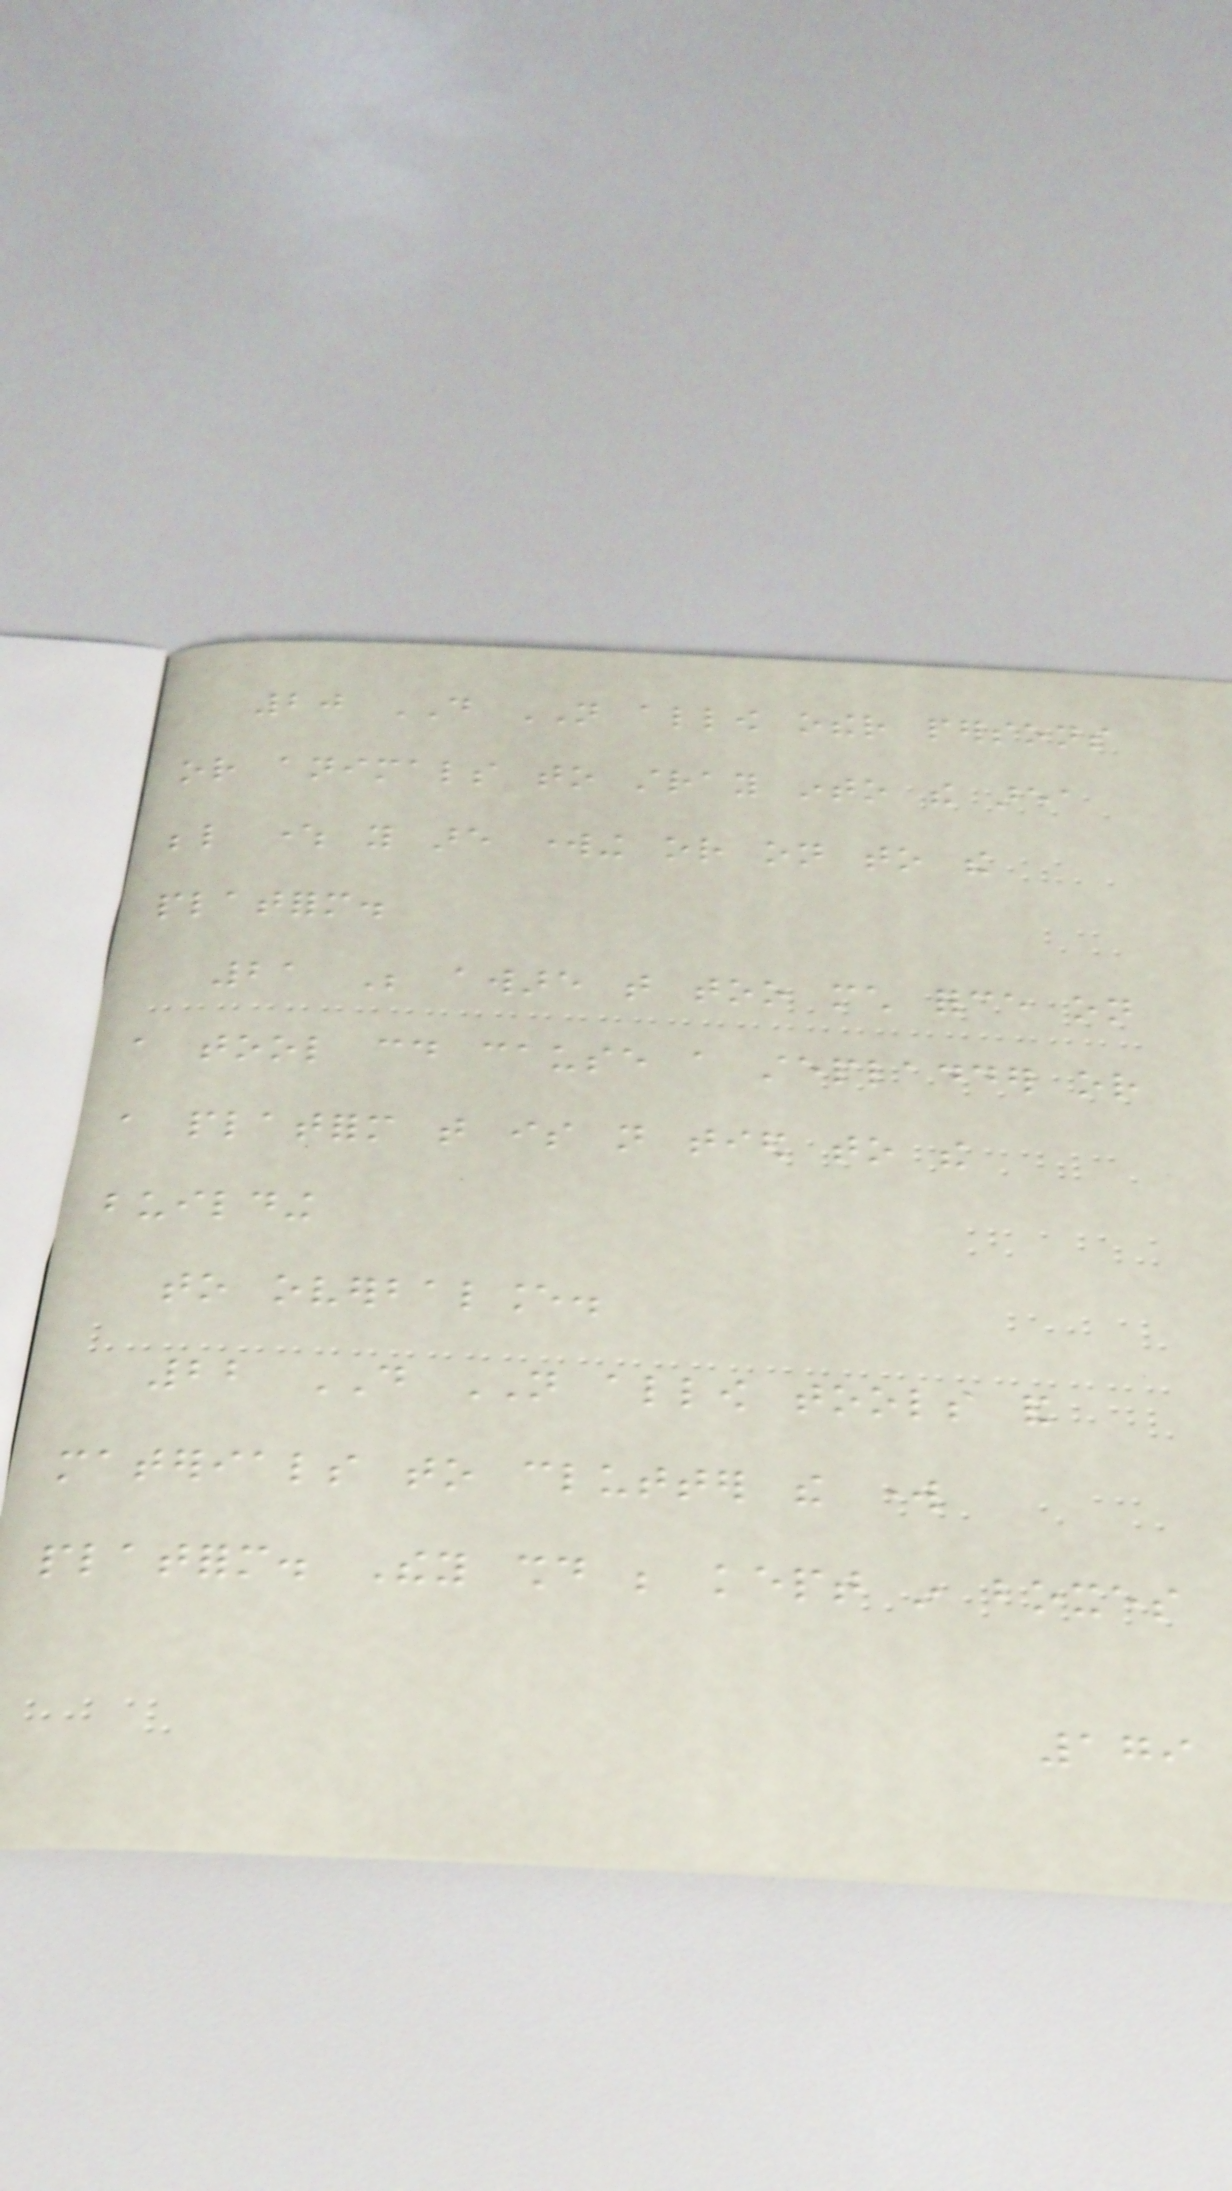20 DO NOT allow other persons
or animals to stray into the area
below where you are working or on to the
platform.
21 Be aware that too much force on
a tool could cause a stepladder or
a platform that is not tied to the
building
to overbalance.
22 DO NOT allow tools and
materials to clutter the work
platform. They should be kept in boxes
179
